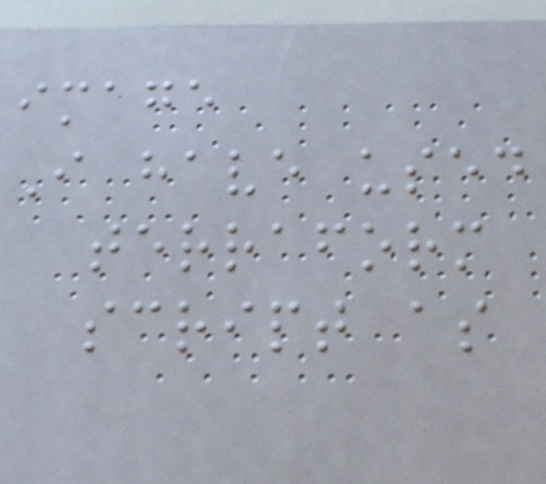image
I have used
terraform
script as
